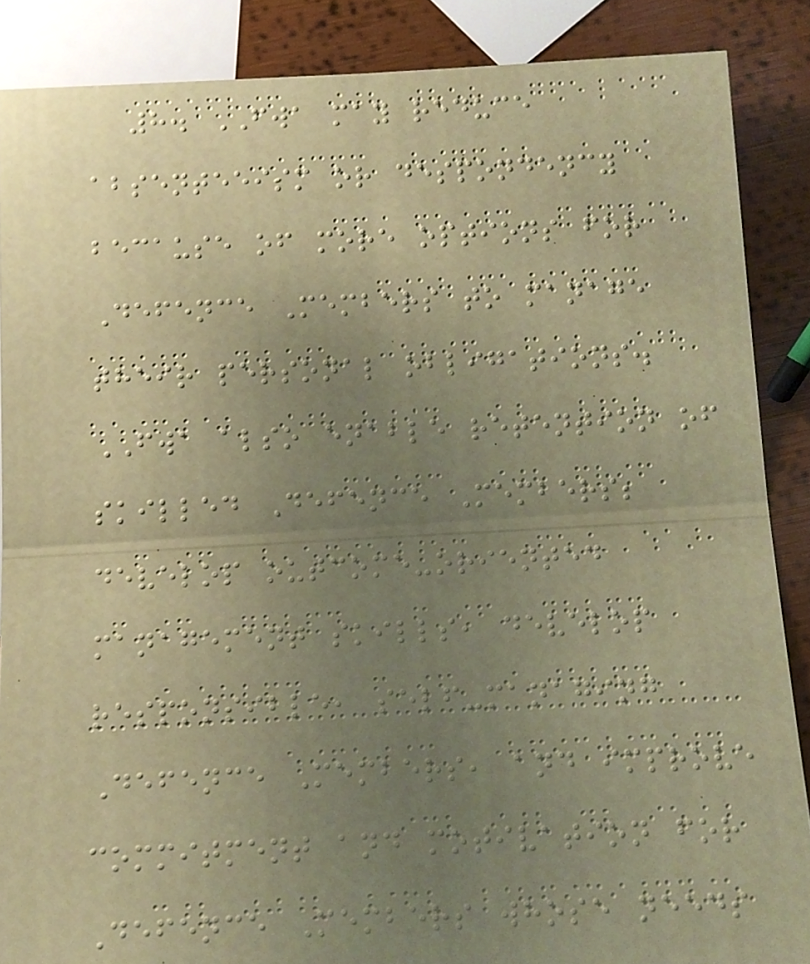8. FWA may reduce
absenteeism or despondency
because of more options for
Defence Members to manage
their personal obligations.
FWA also enable retention of
skilled Defence Members;
develop outcome-oriented
management skills, develop
responsible, self-managing
Defence Members, and improve
commitment and motivation for
Defence Members whose needs
